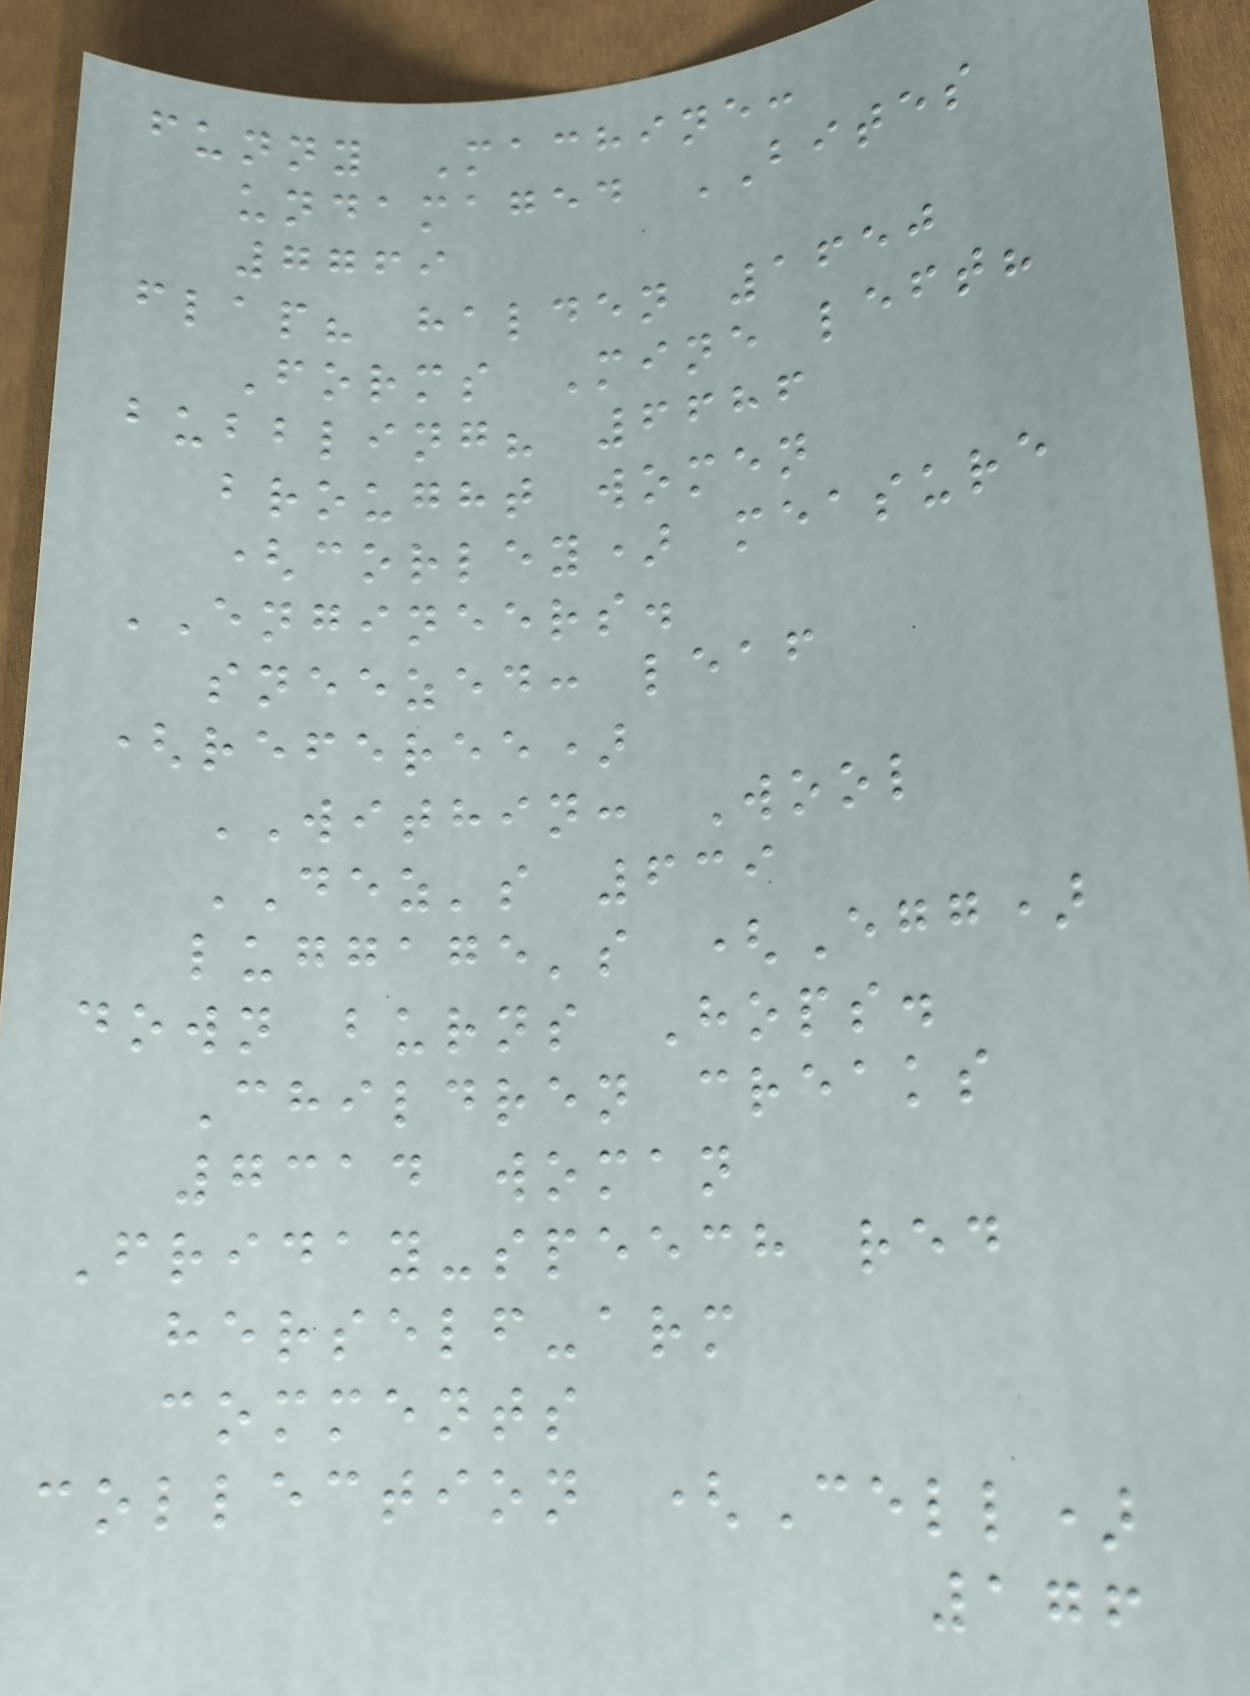funny Machine:
undamaged BITES
7769
flap? halden 1650
Forms Mine left?
bubbling? 6686
brought women
(corley) measure
ENGINEERS.
sneezed: leaf
(referee)
WITHIN: Wool
DEZ's 639
luggage's (Egg)
down burns Hops.
Children creaks
7314 woman
Friday-speech red
herself-arm
comments
collection (Cell)
176
